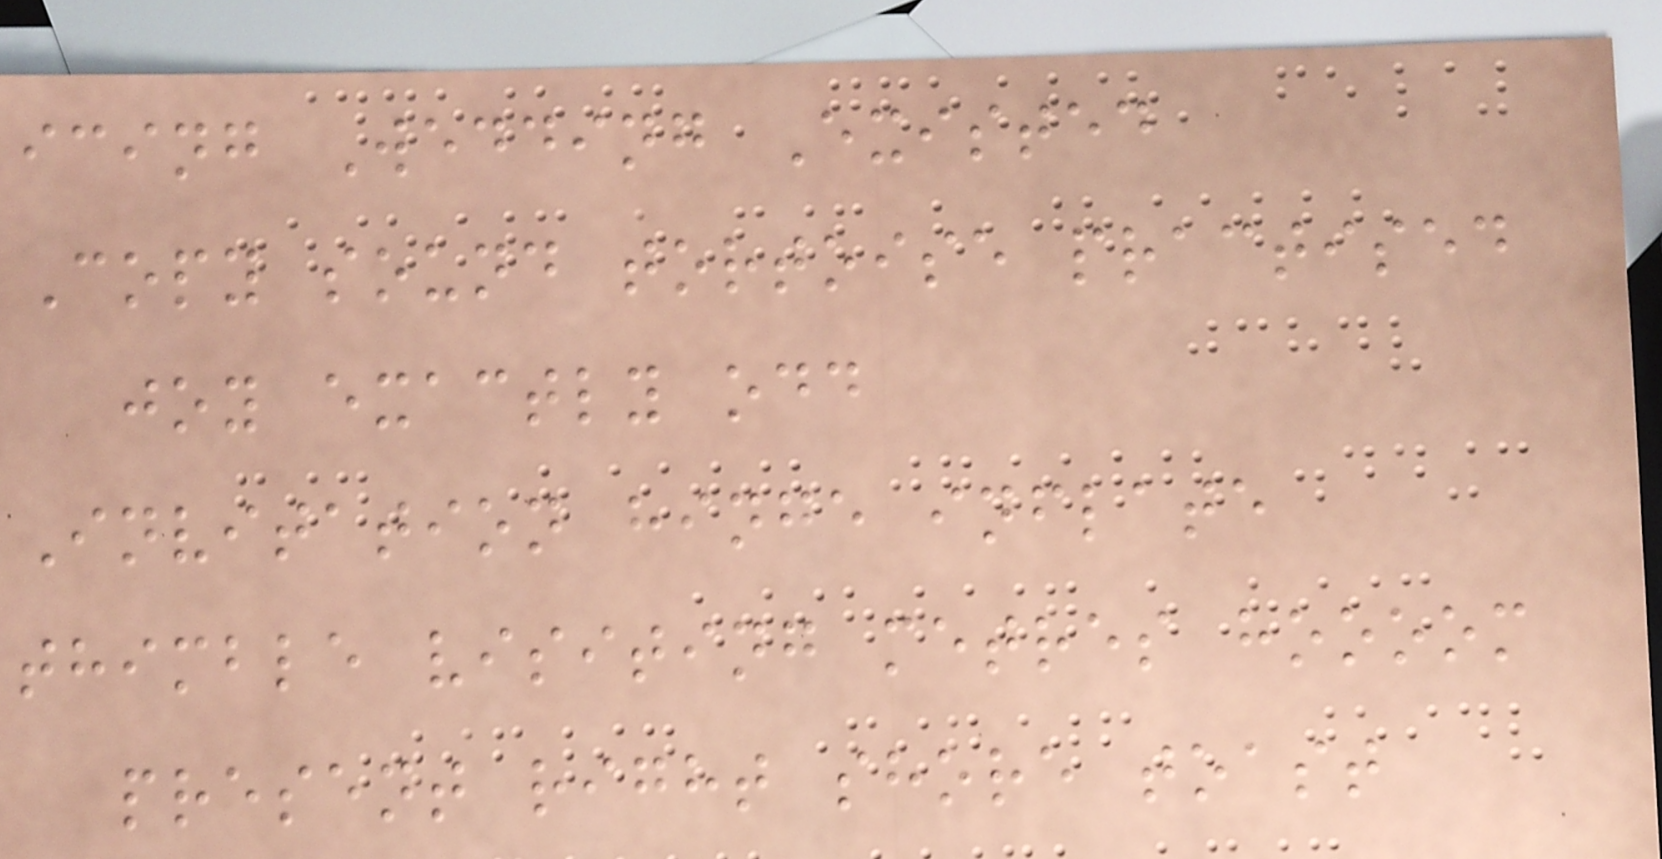icing Wedding Existed
Copy sound tortoise practised
joy exactly odd
Invitation hinge inflate
thimble visiting metres hoooom
present right shore toast
